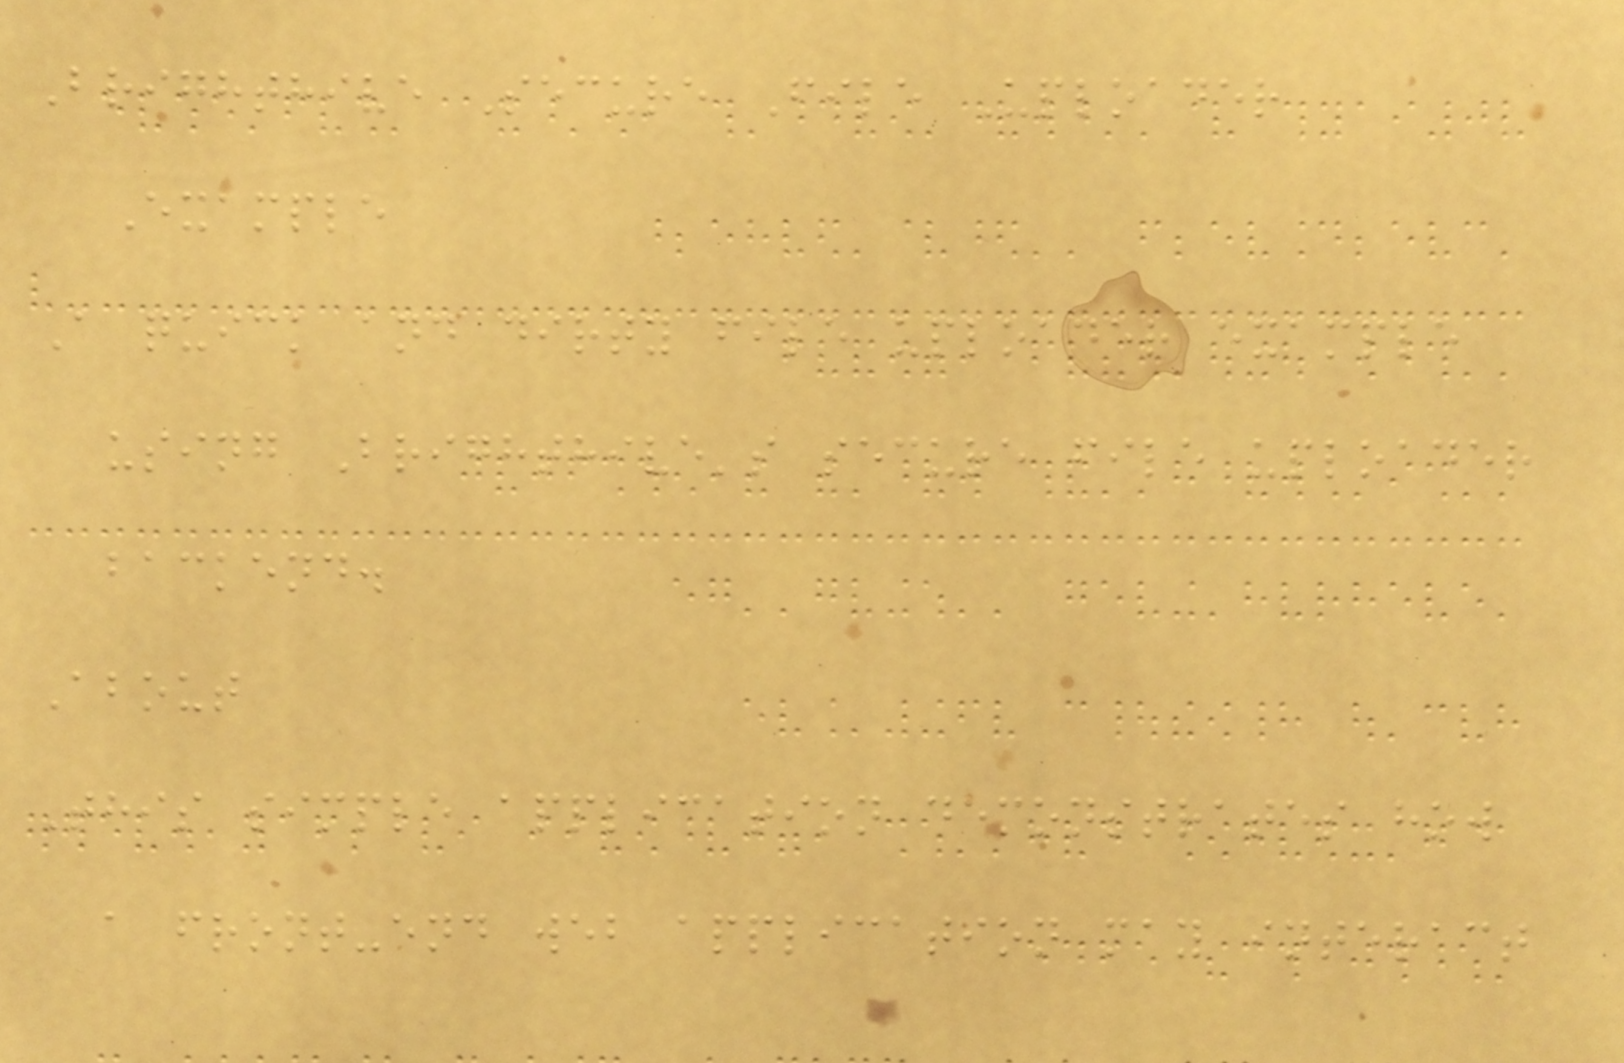Brighthive Secure File Uploader
Example
A quick and dirty file uploader example
using Brighthive's secure file uploader
backend.
About
This simple application demonstrates how
a front-end web application may interact
